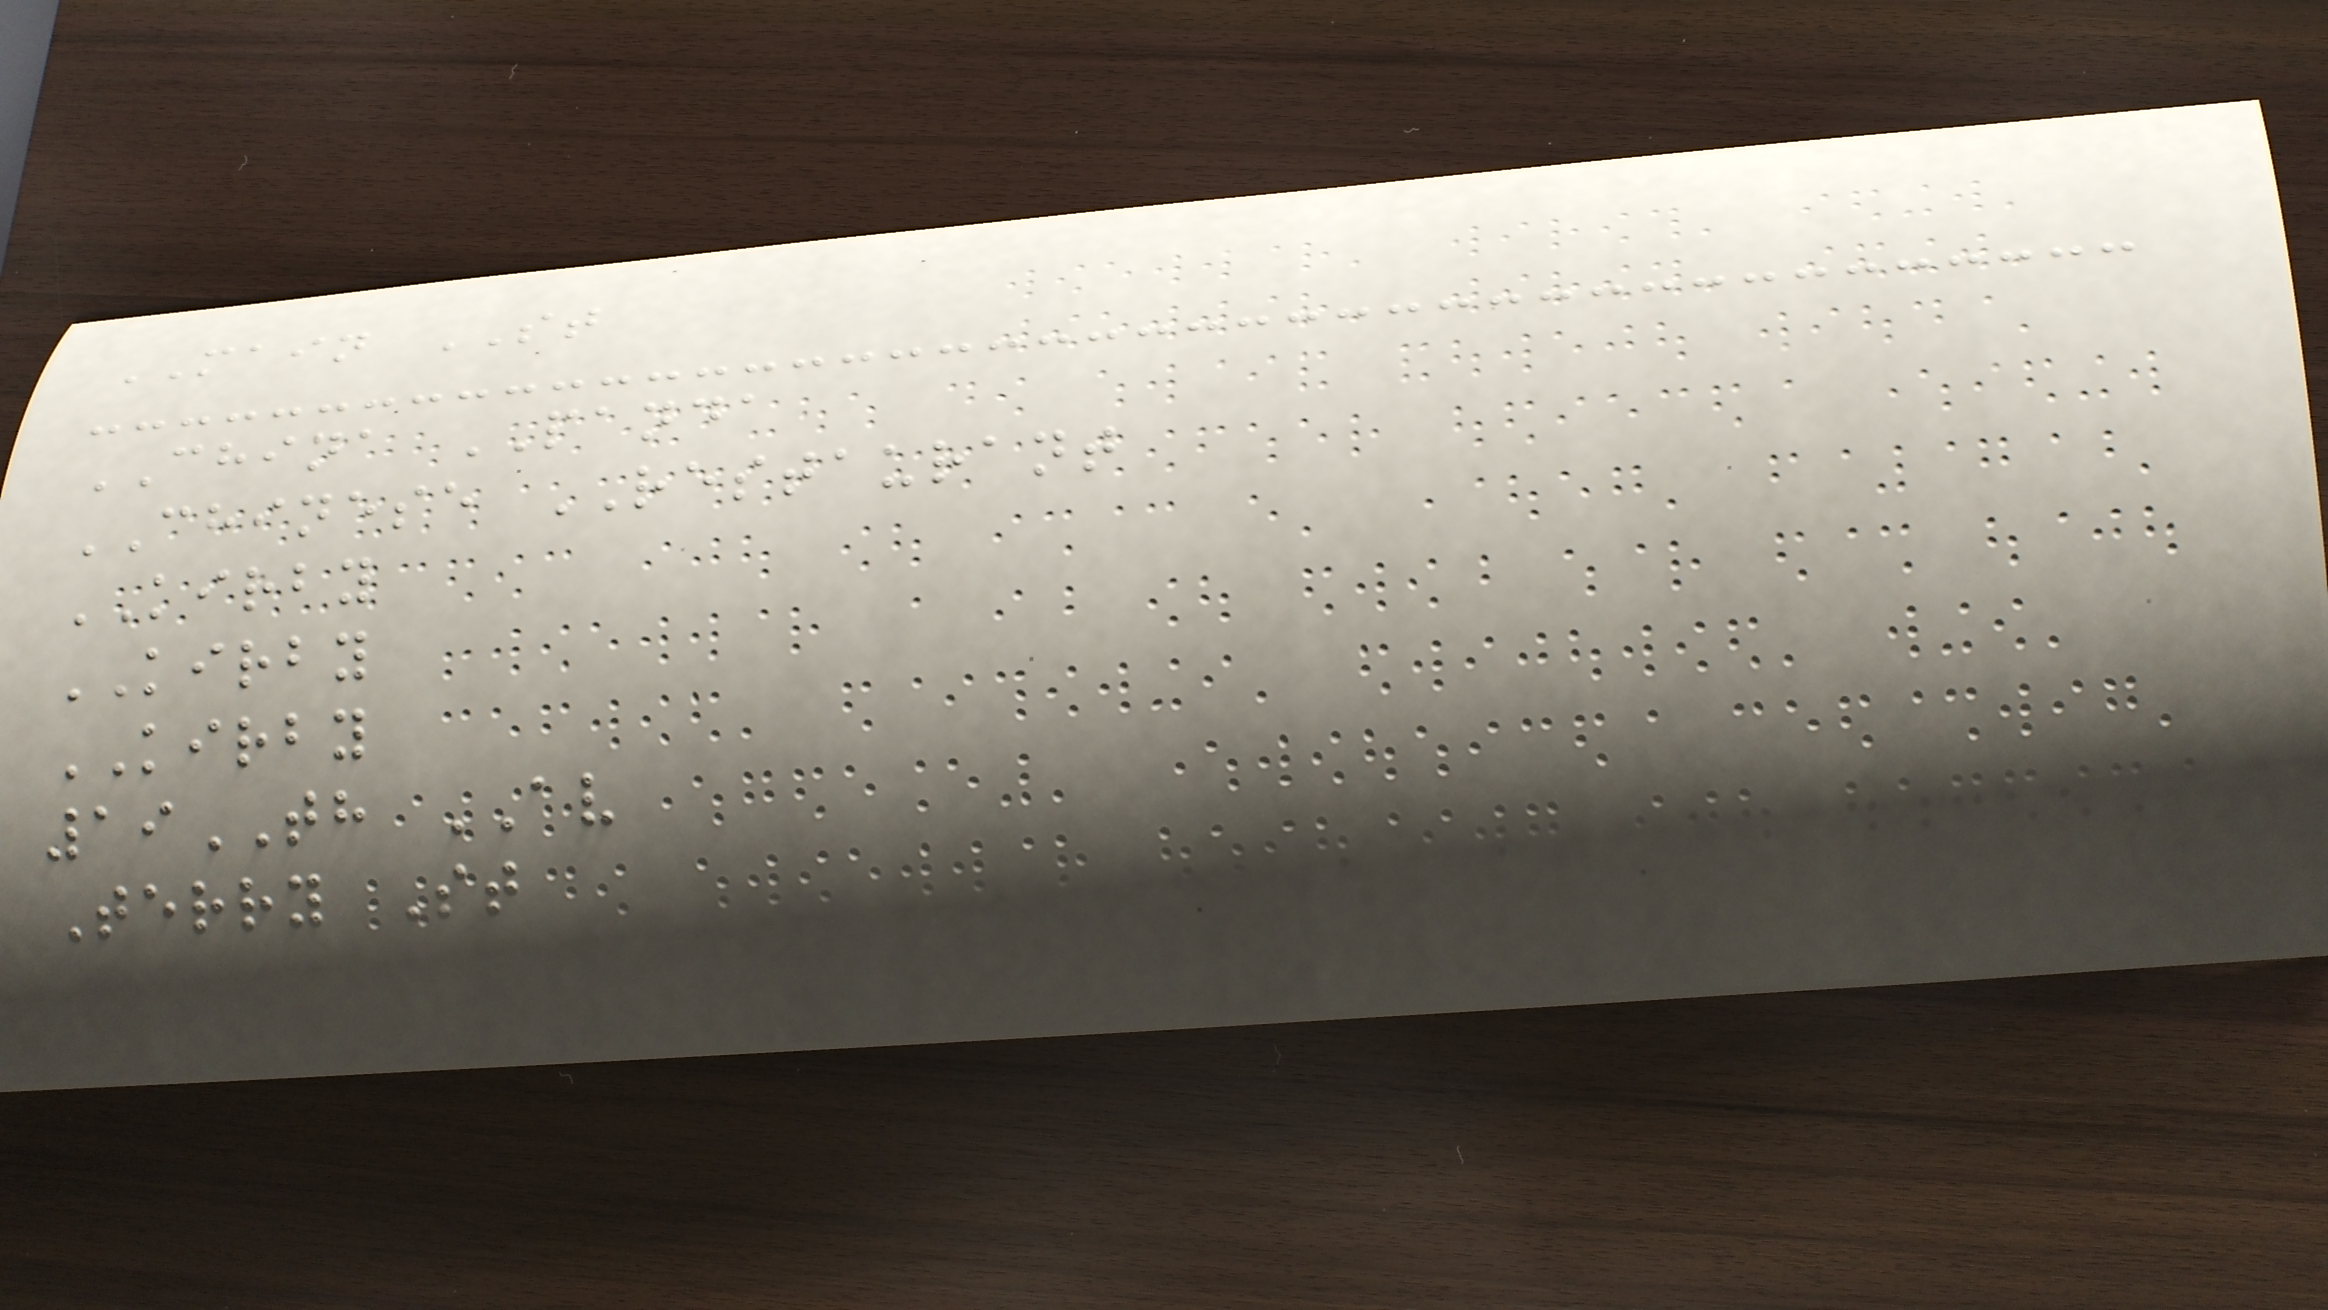MAIN ST
CHINA PANDA
CHINESE RESTAURANT
KIRBY
KIRBY
KIRBY
19TH AV
Terry St
